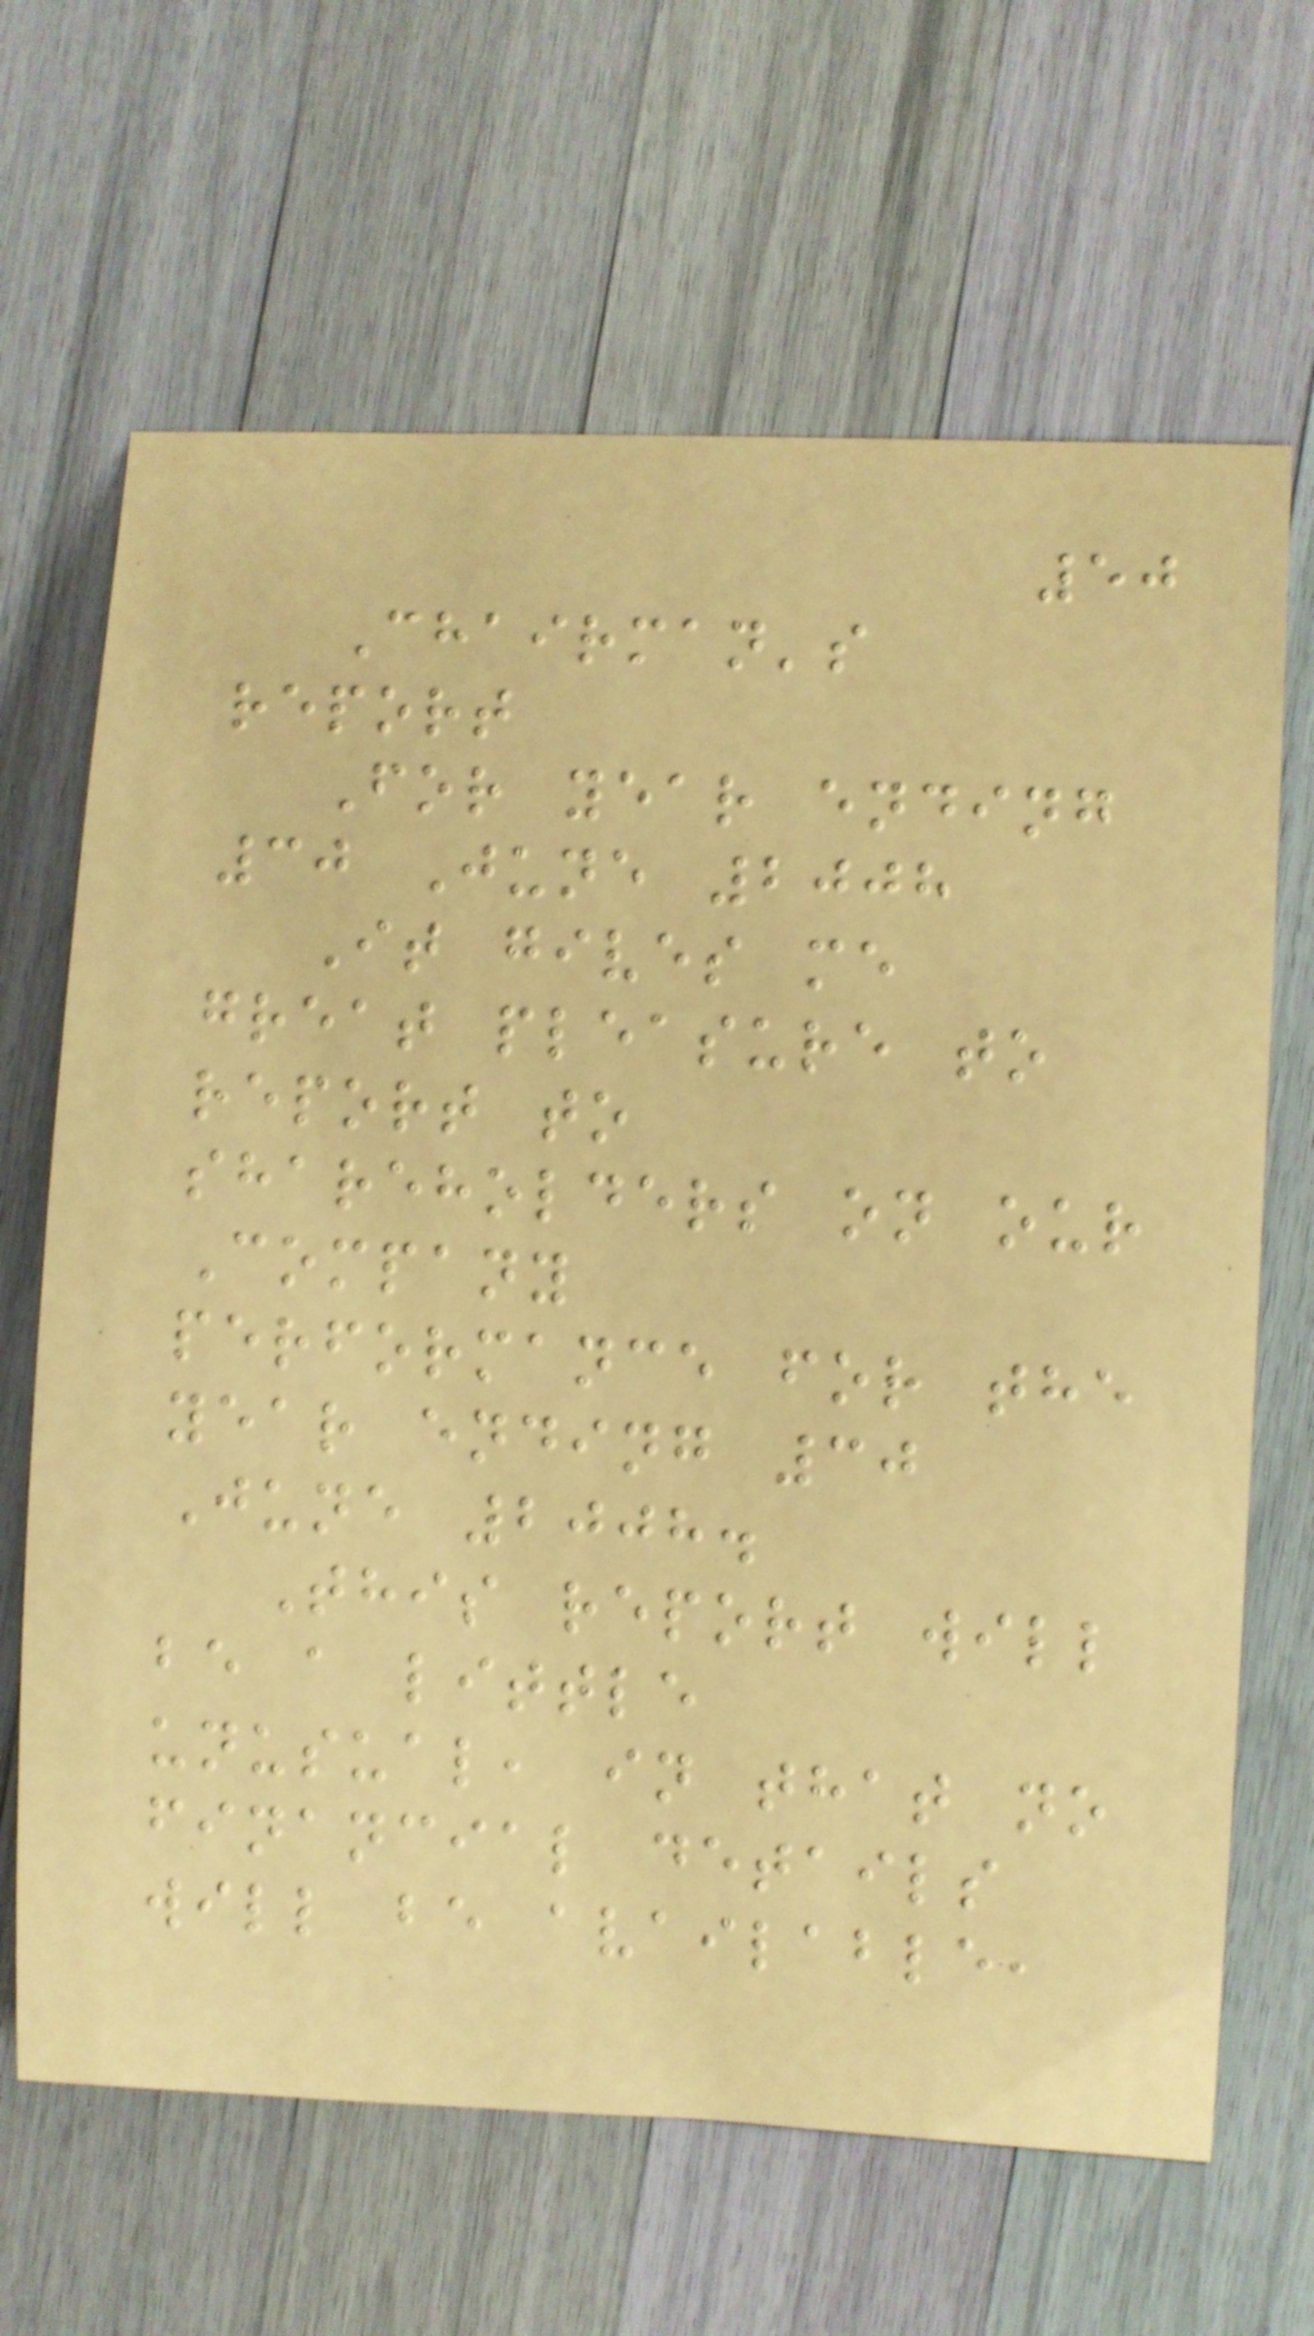50
Chairman's
report
For year ending
30 June 2008
It gives me
great pleasure to
report to
shareholders on our
Company
performance for the
year ending 30
June 2008.
This report will
be a little
unusual, in that no
financial details
will be available,
